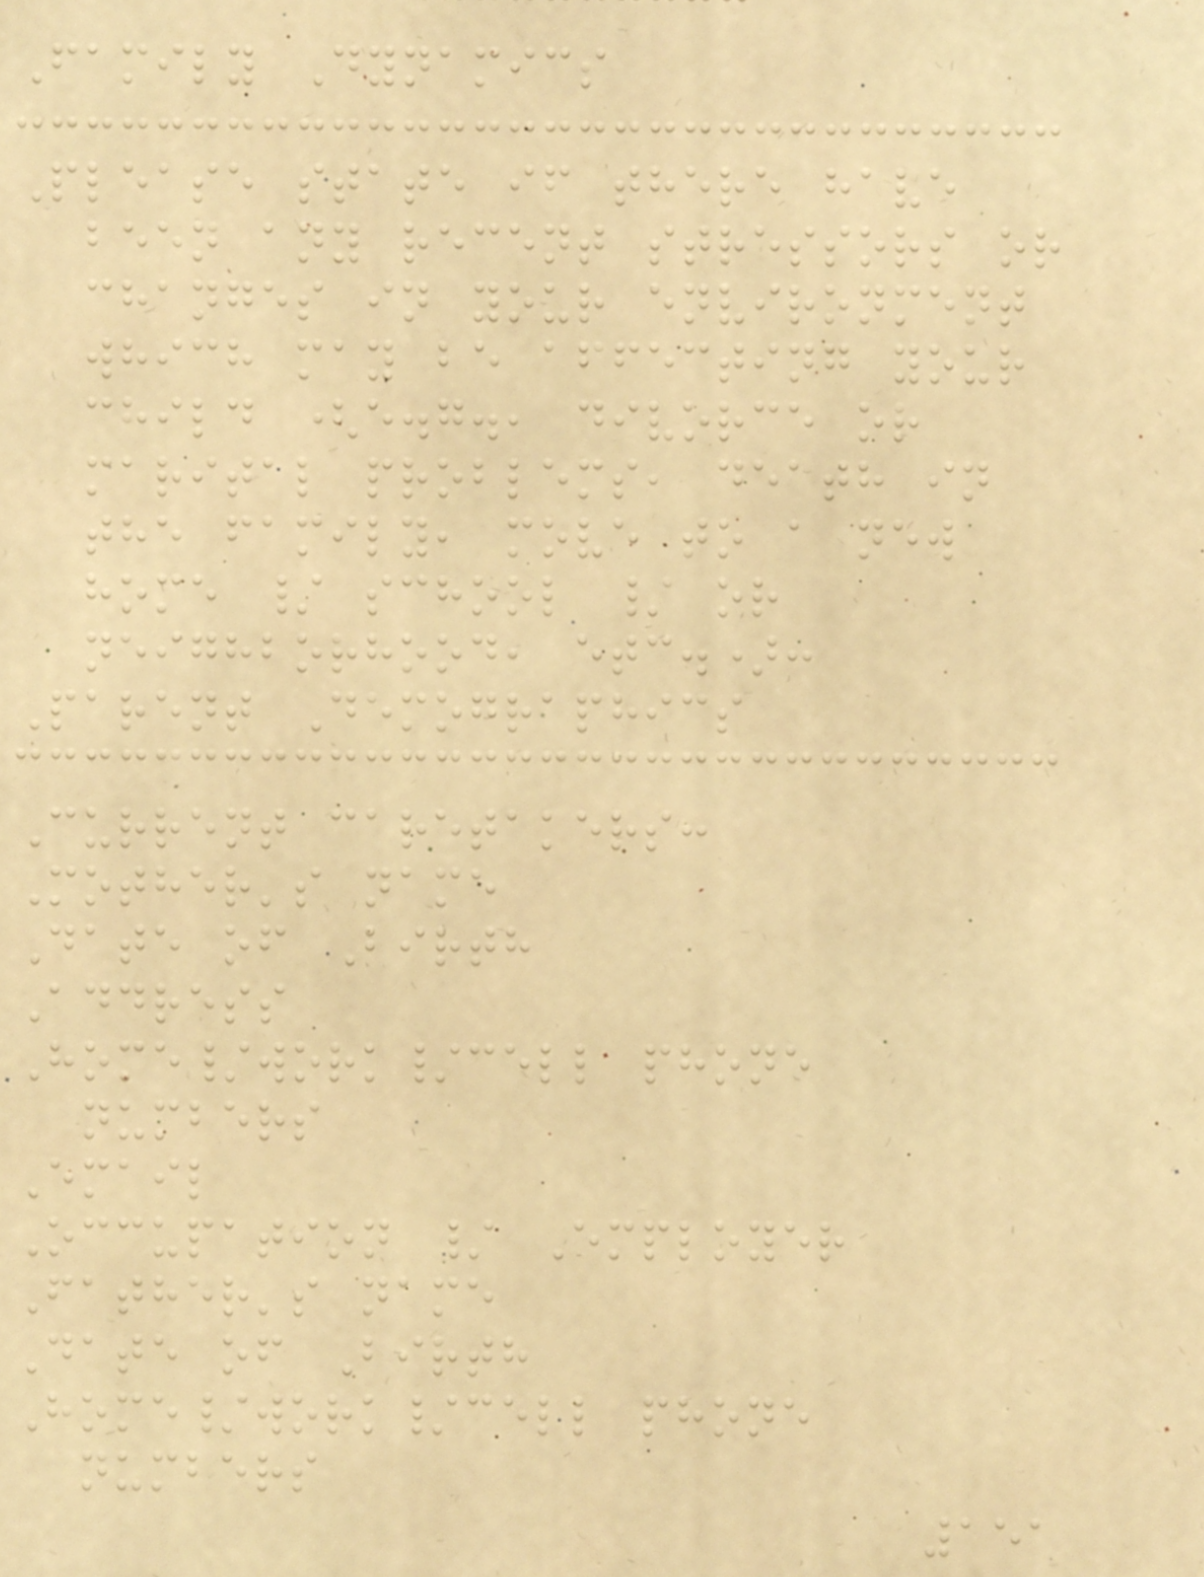Family Dynamics
Please state if there have
been any recent stressors or
changes in your environment
which may be affecting your
child (e.g., divorce or
marital problems, death in
the family, move to a new
home / school / or
neighborhood, etc.):
Parent Demographics
Current caretakers:
Mother's name
Date of Birth
Address
Home/work/cell phone
numbers
Email
Occupation / Employer
Father's name
Date of Birth
Home/work/cell phone
numbers
151
